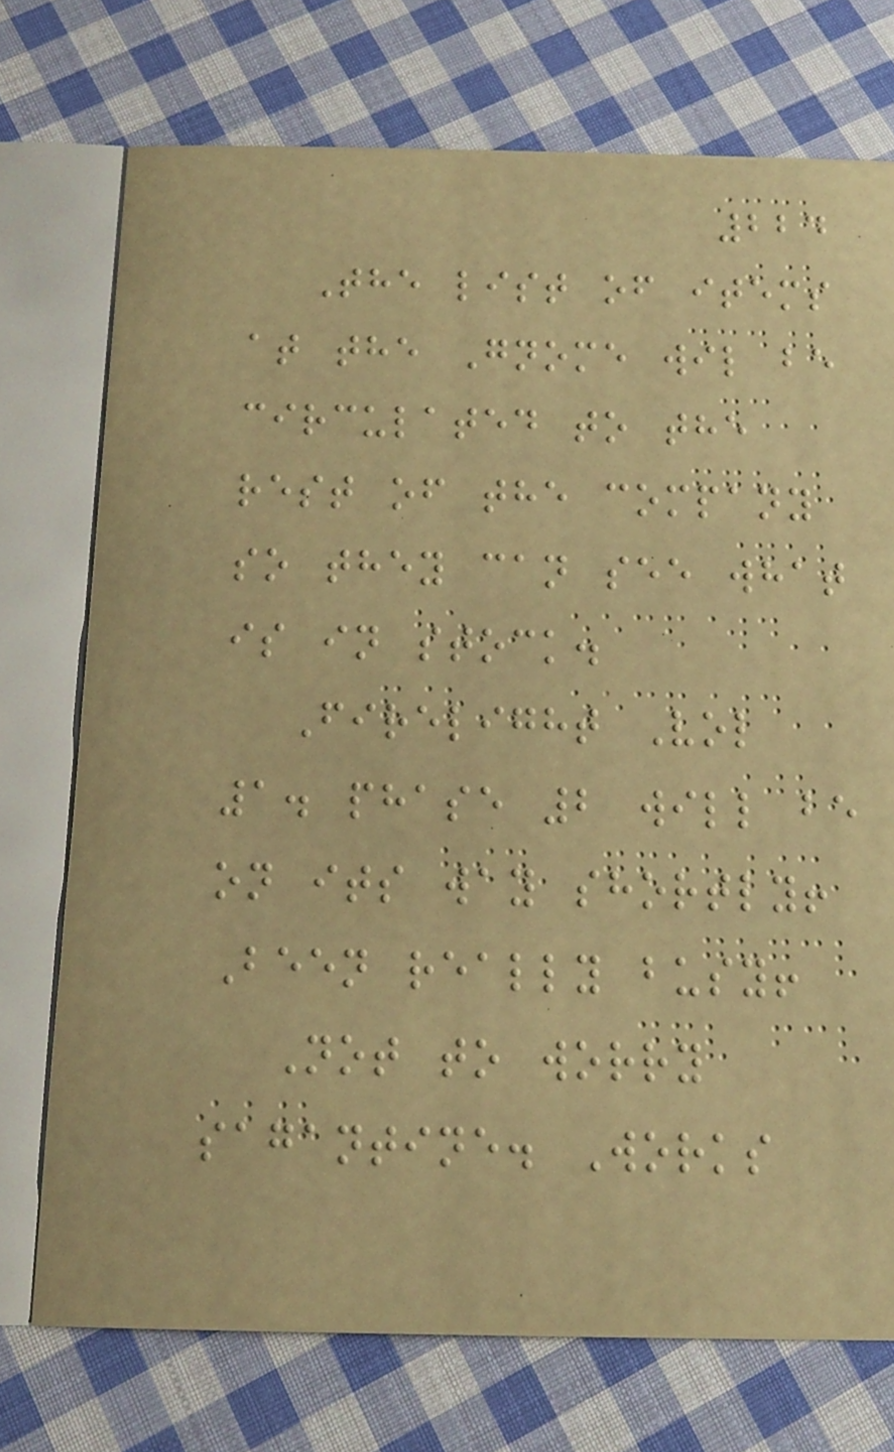224
The list of items
at the Gnome wil be
circulated to the
rest of the company
so they can see what
is in stock.
Firelight Vol
1. phase 2 will be
on its way shortly!
Been really busy!
Not to worry
sagantine. Works
